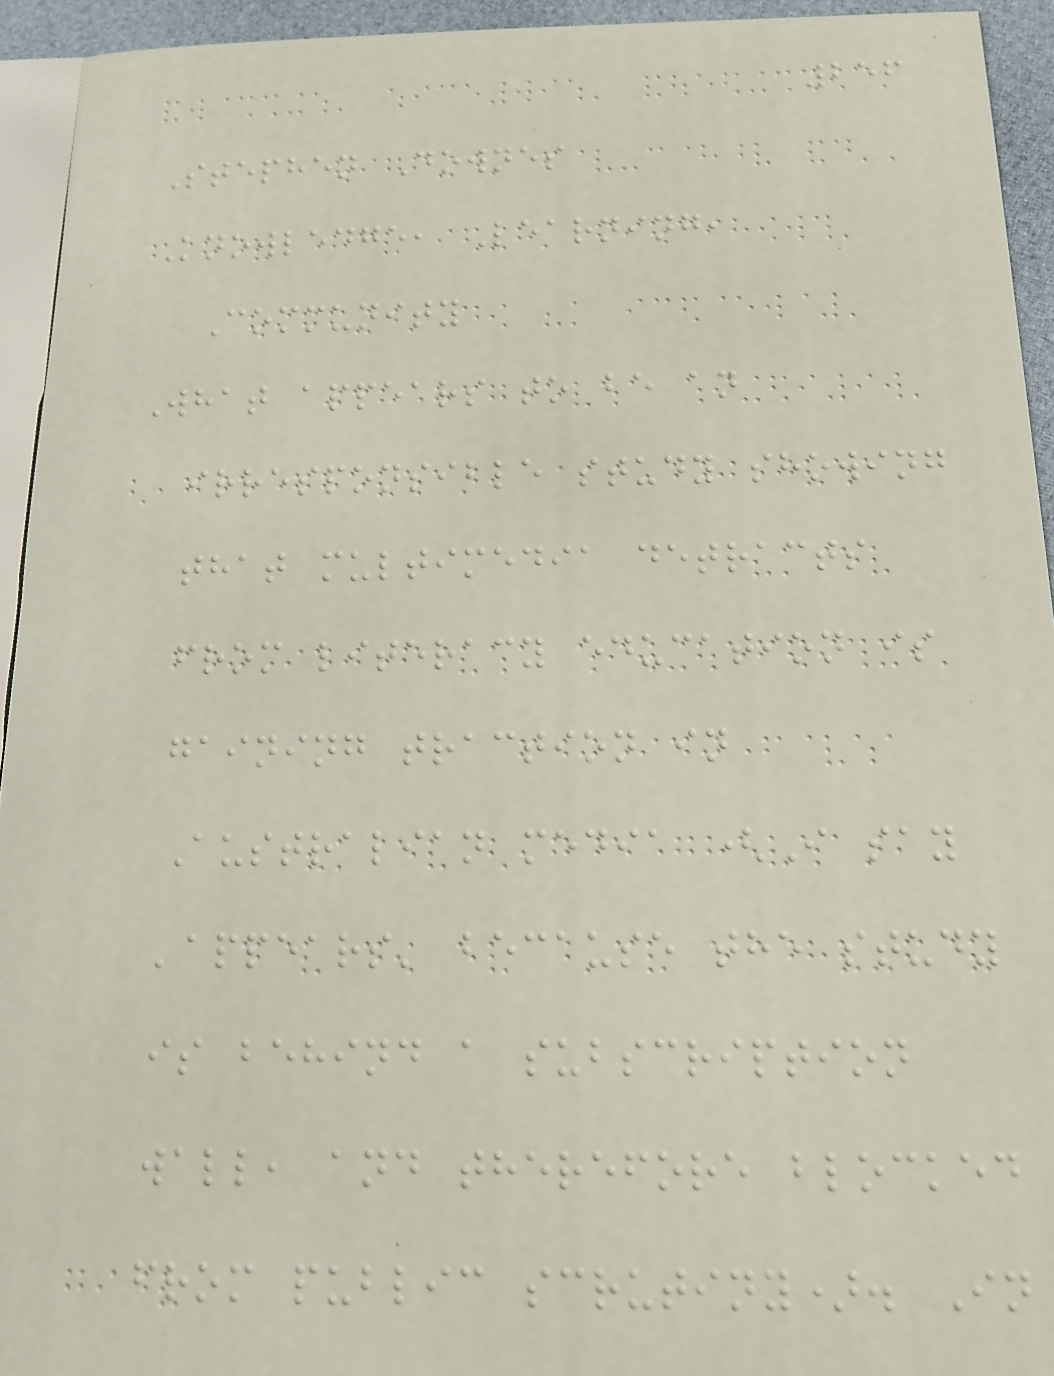256
Stephen Downes
Knowledge, Learning,
Community
What appears to be an
irresponsible study showing
that multimedia detracts
from literacy education is
gaining traction in
Australian media (I say
'appears' because the study
is behind a subscription
wall, and therefore blocked
from public scrutiny). In
